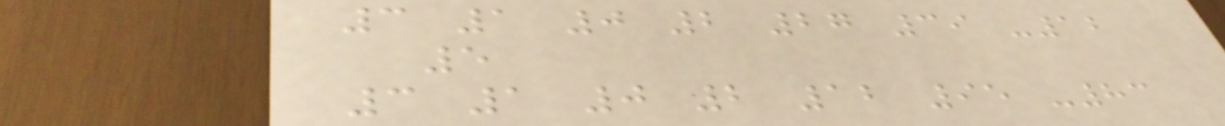3 1 0 2 27 39 -12
5
3 1 0 2 12 95 -83
